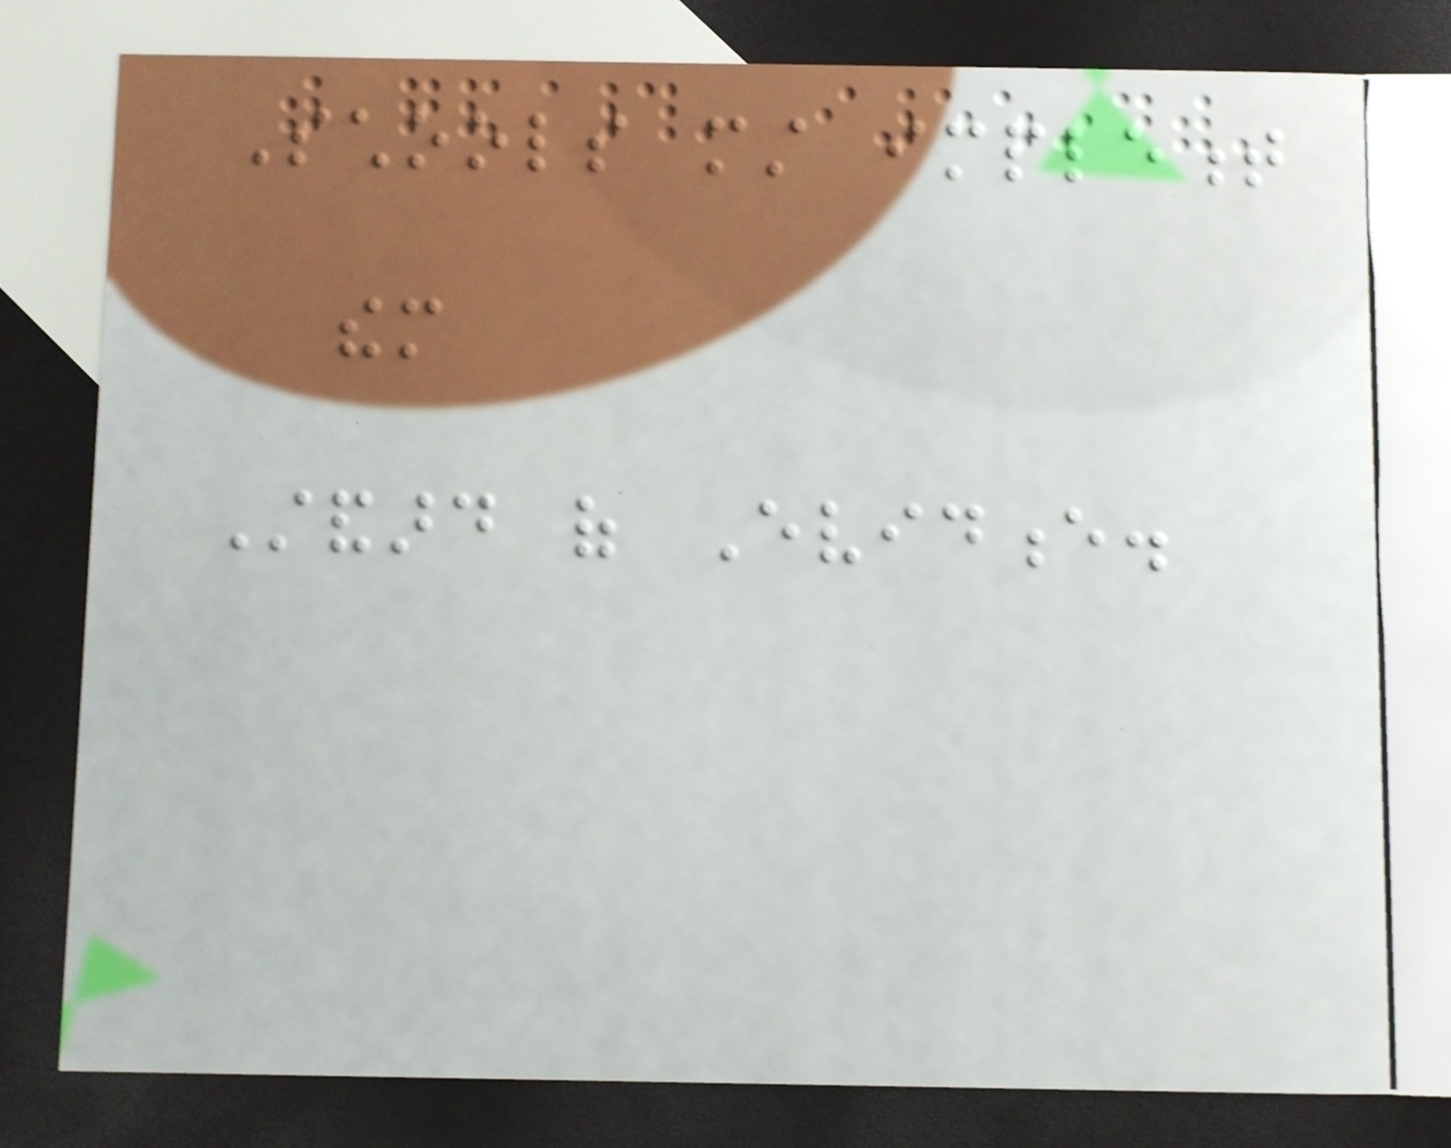Schools must implement
them
Standard of Evidence.
